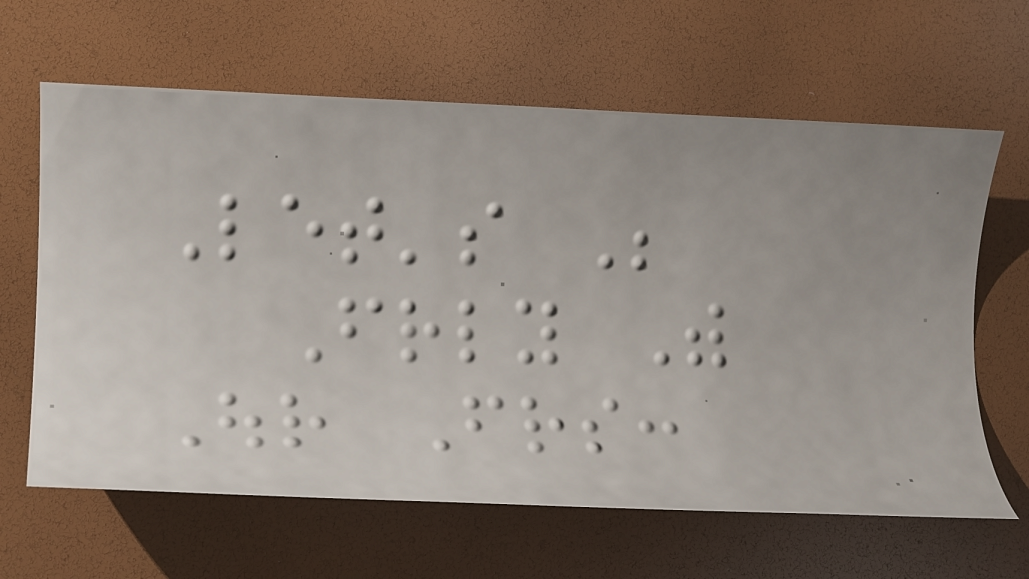Let's Be
Friendly With
Our Friends:
